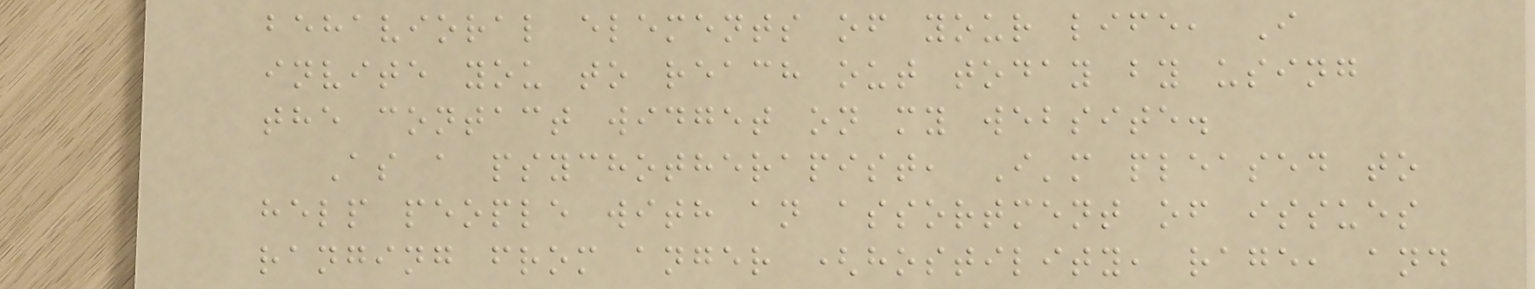behavioral elements of your life, I
invite you to reach out today by using
the contact widget on my website.
As a psychotherapist, I'm pleased to
help people with an assortment of issues
ranging from anger (hostility, rage, and
